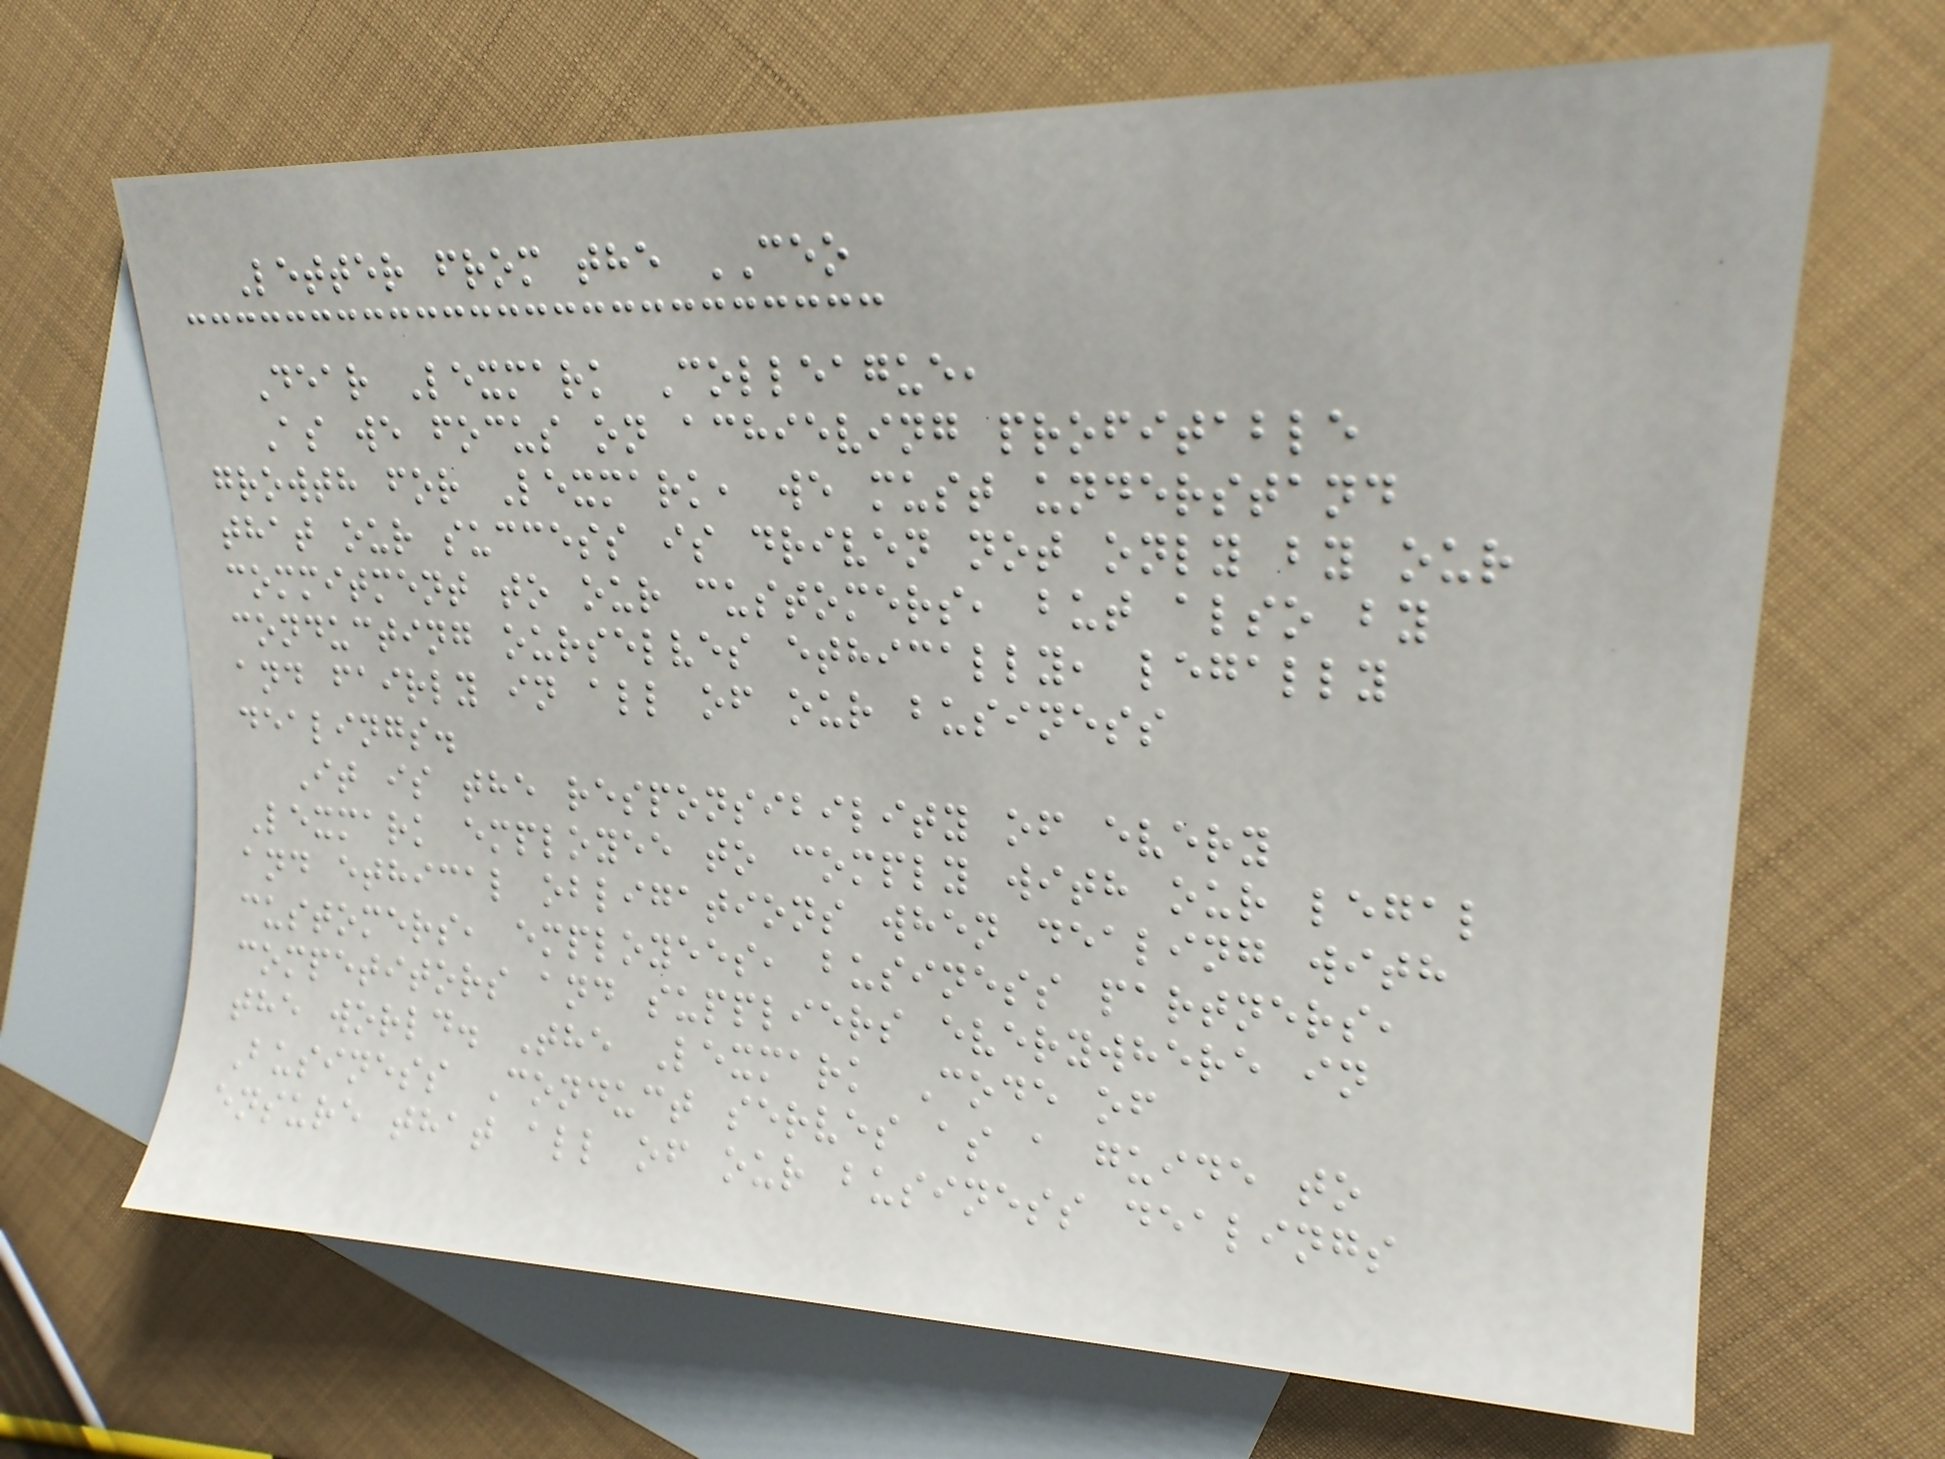Letter from the CEO
Dear Lexmark Colleague,
As we focus on achieving profitable
growth for Lexmark, we must understand
that our success is driven not only by our
commitment to our customers, but also by
conducting ourselves ethically, legally
and fairly in all of our business
dealings.
It is the responsibility of every
Lexmark employee to comply with our legal
and ethical obligations when dealing with
customers, employees, business partners,
competitors and suppliers everywhere in
the world. The Lexmark Code of
Business Conduct serves as a guide to
ensure that all of our business dealings
